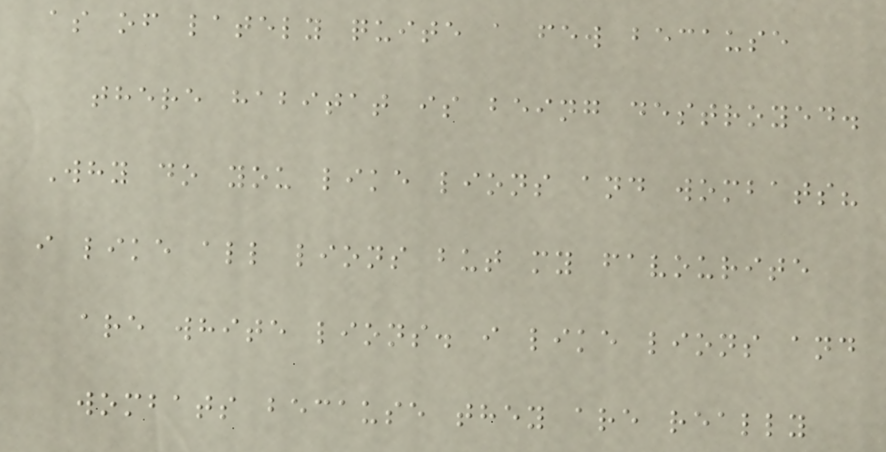as of lately quite a few because
there habitat is being destroyed.
Why do you like lions and wombats?
i like all lions but my favourite
are white lions. i like lions and
wombats because they are really
